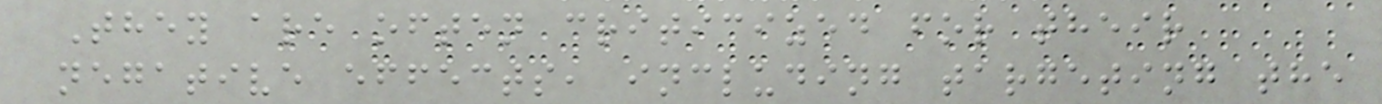They are often criticized for their
negative effects, including targeting the
